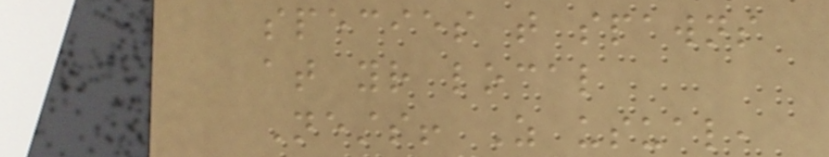species that spawns
at your local
Nests! As usual,
